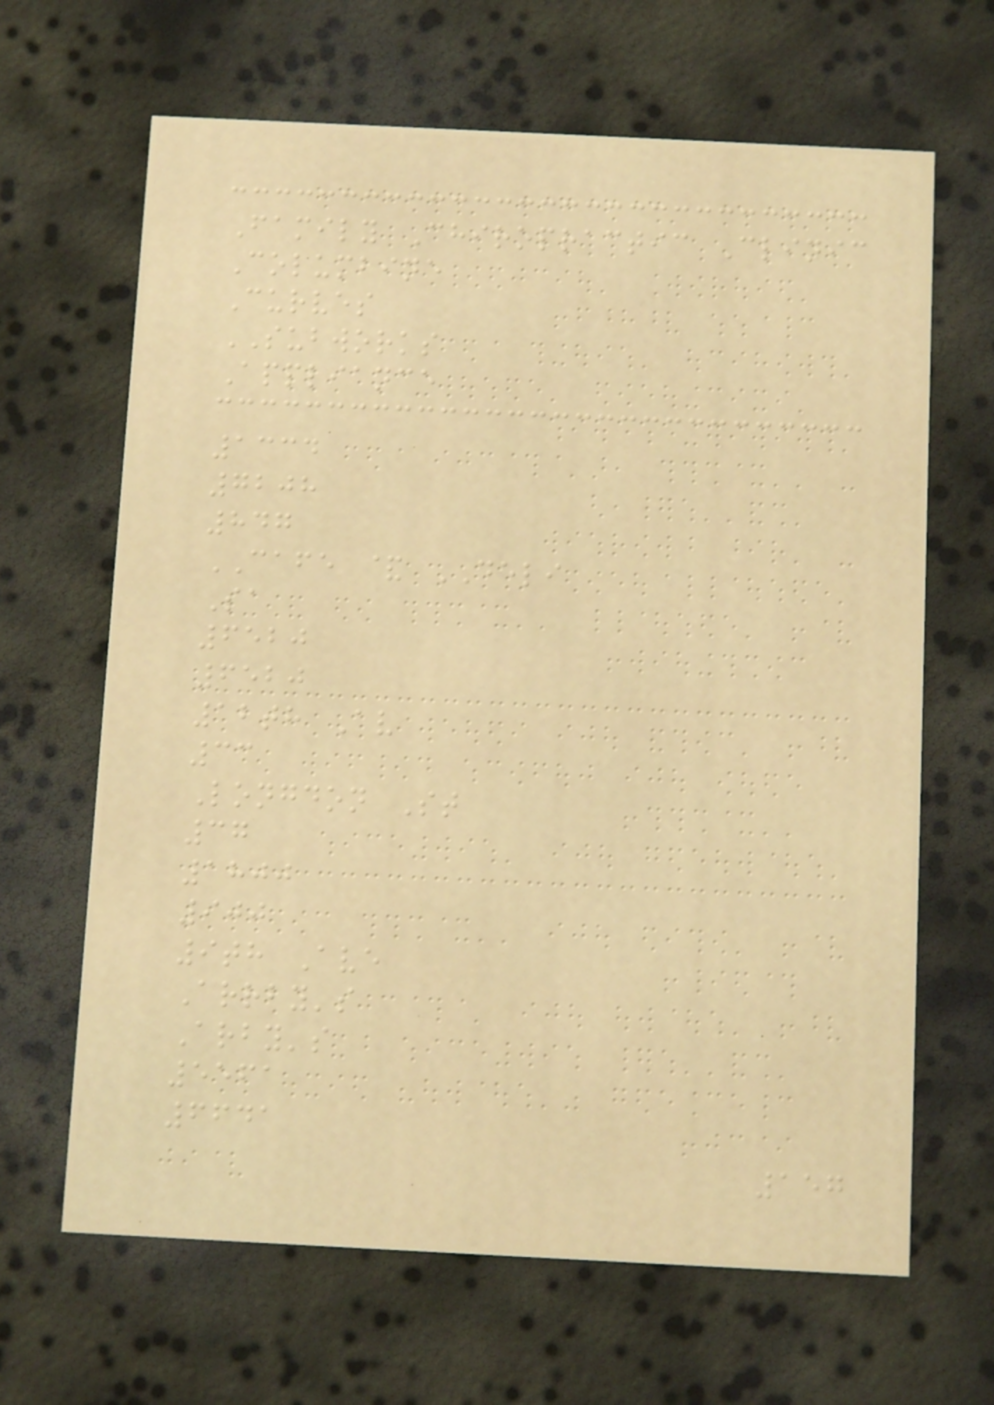Family Chiropractic Clinic
Columbine
Curves
SUBWORKS
Appliance
1334
7208
847
CAFE & DELI
Sa
6520
6520
12th Av
33
Longdon St
37
1800
900
9th Ave
Arrby's
Arby's
5561
6641
157
